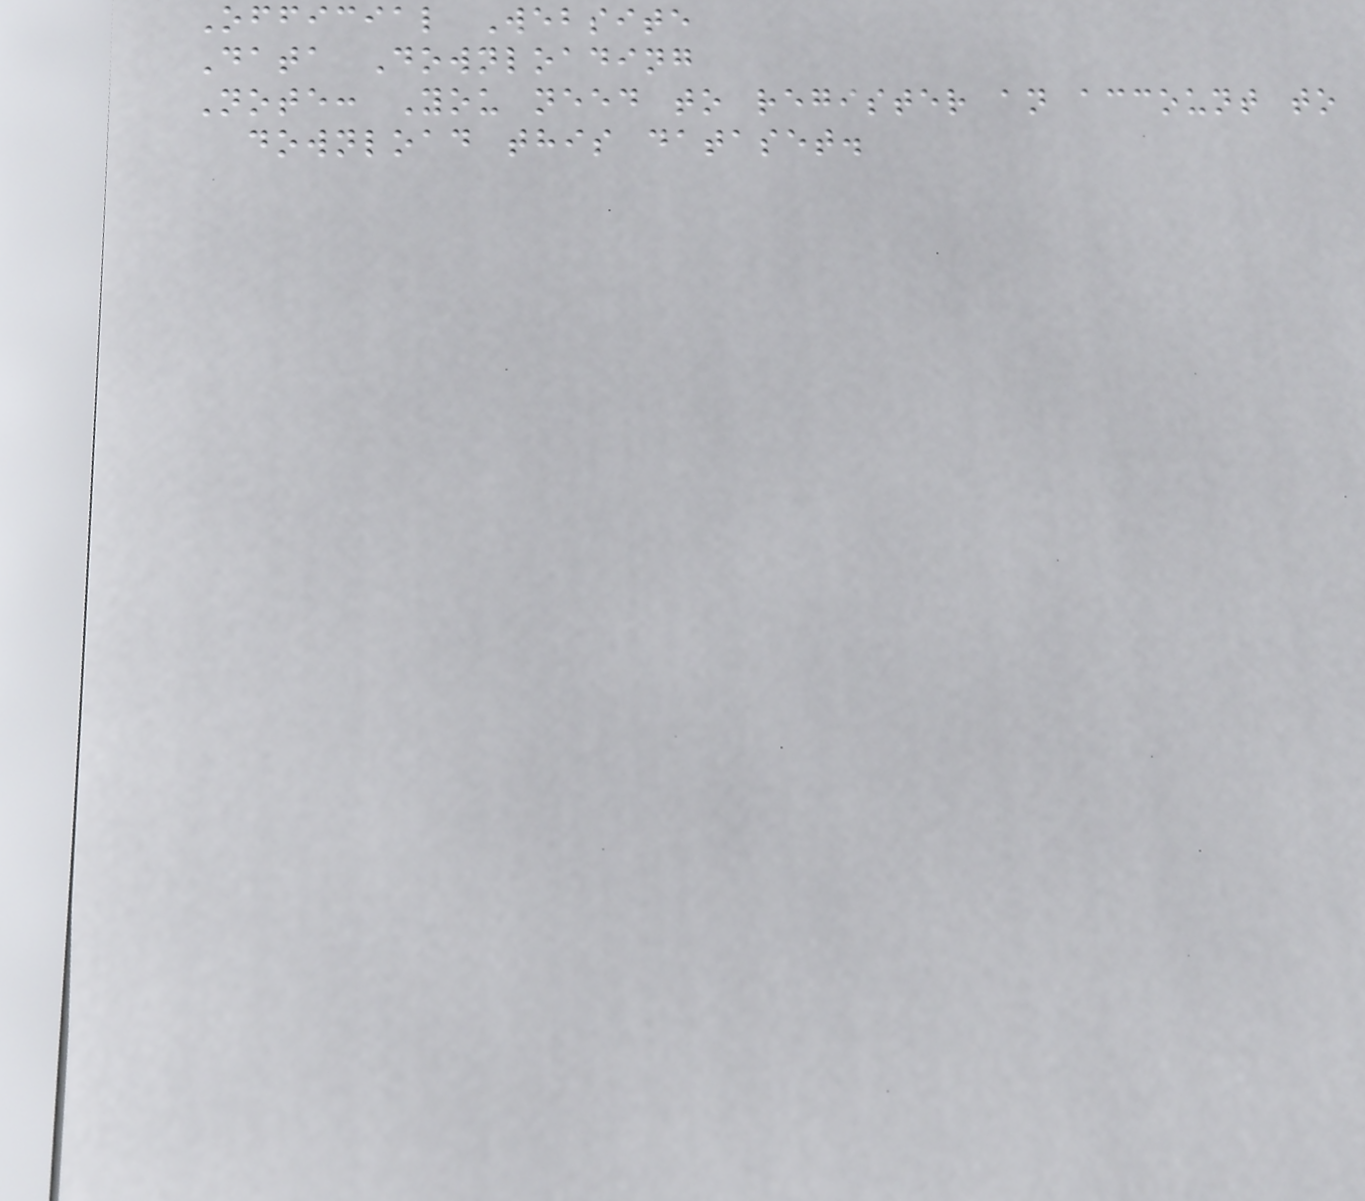Official Website
Data Downloading
Note: You need to register an account to
download this dataset.
